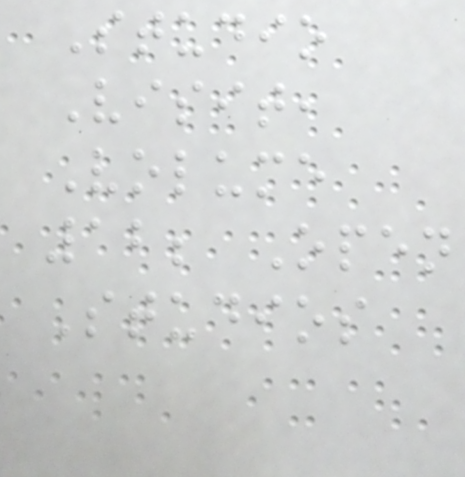Studio
Visit,
Volume
12; Open
Studios
